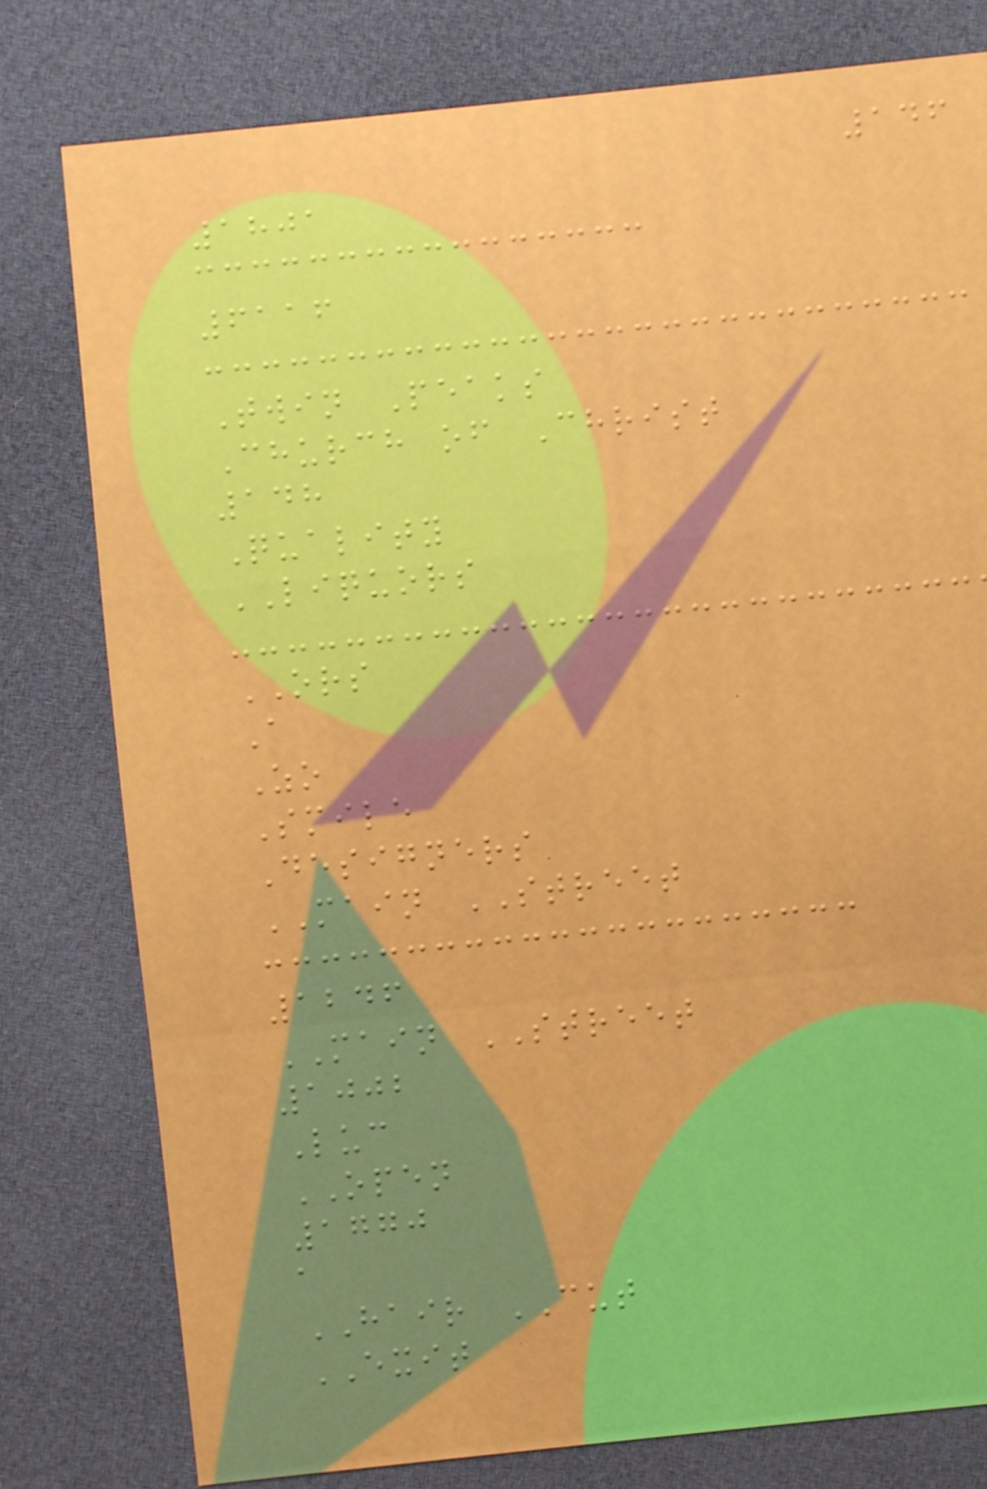146
1801
6116
Twin Peaks
Church of Christ
148
Quality
LIQUORS
ORS
A
Zo
Smile
Designers
MAIN STREET
1246
MAIN STREET
1002
Luc
OPEN
1770
a
HAIR CUT
EXIT
